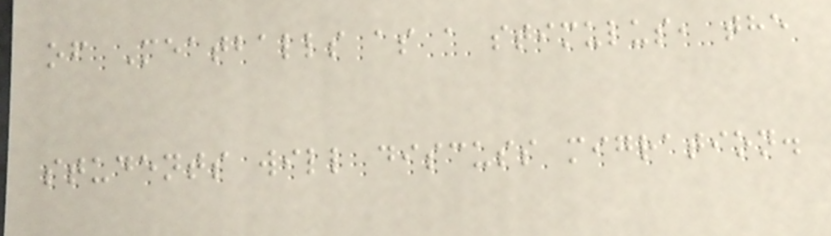of Meatballs as a stimulus, the
students will discuss migration.
